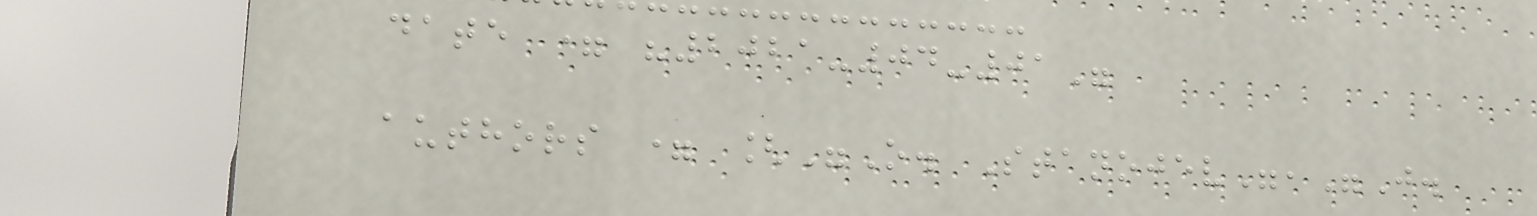date = "2021-04-01"
authors = ["O. Stanojev","J.
